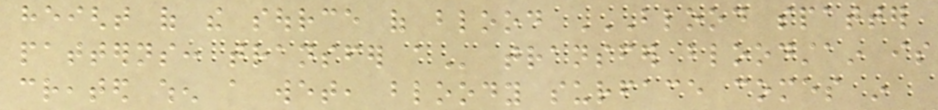height of the source of blood BLOOD SPATTER
PATTERNS: TRANSFER A transfer bloodstain is
created when a wet, bloody surface comes in
